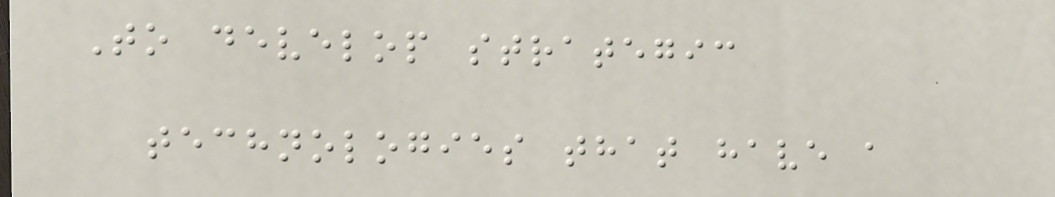To develop strategic
technologies that have a
